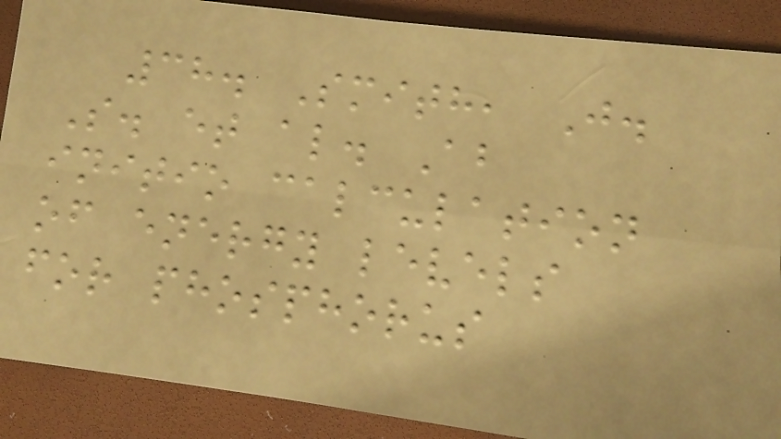38. Smith, J.
S. et al. Ab
initio calculation
of energy levels
for phosphorus
